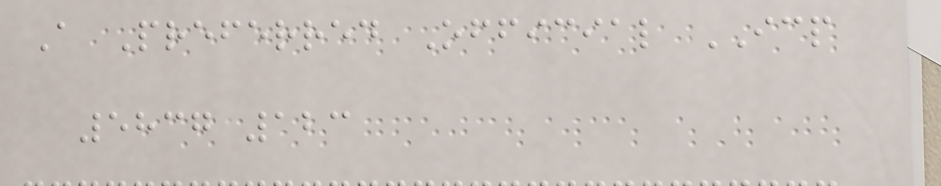A Preferred Official ICP
5837 123
